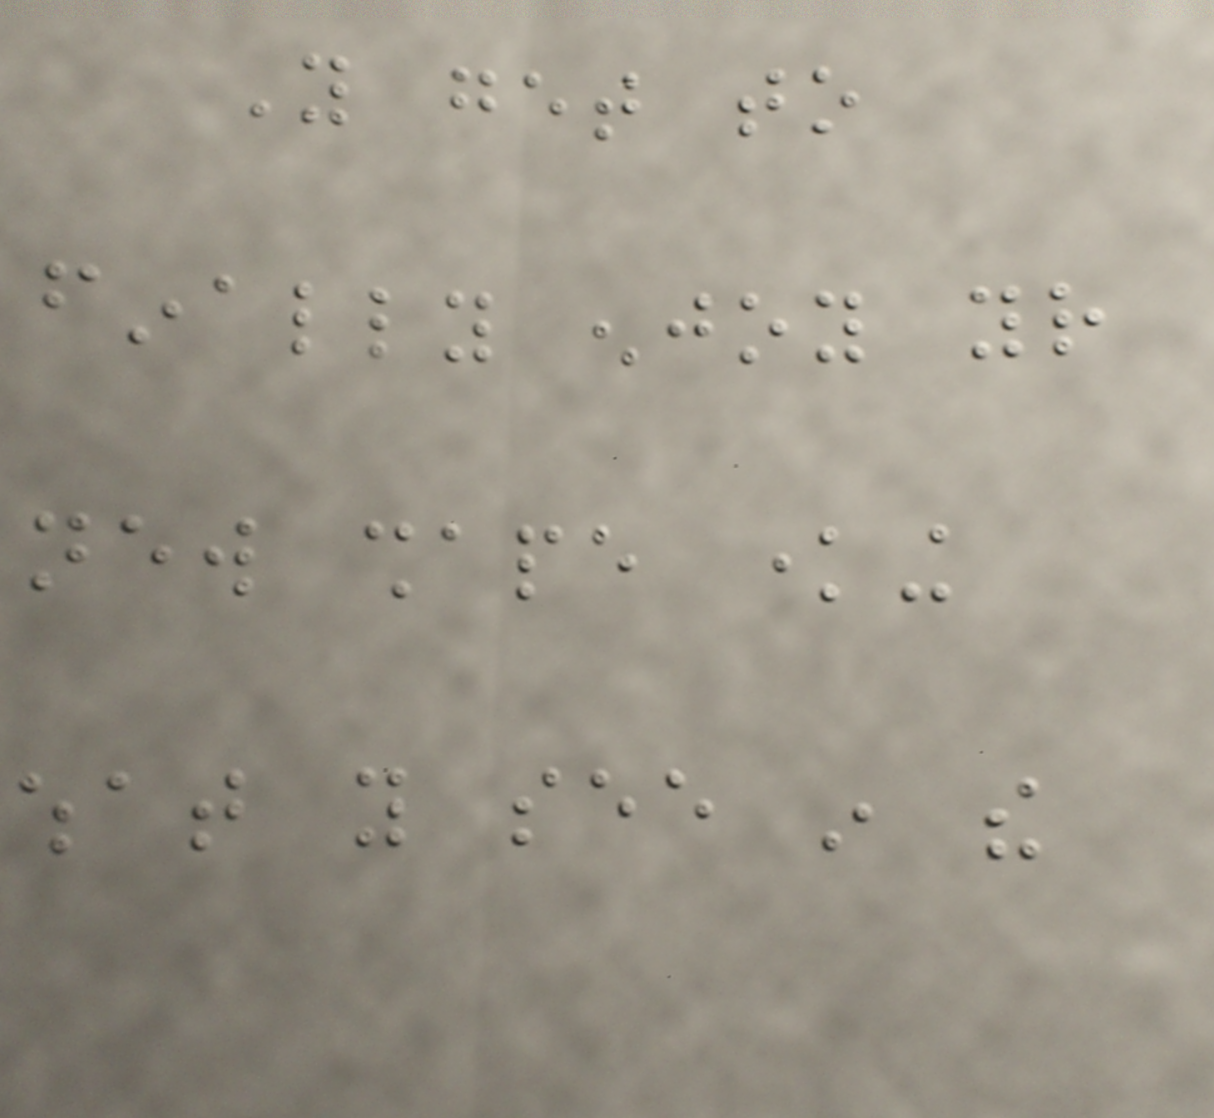You get to
finally enjoy your
new shape knowing
what you see in the
